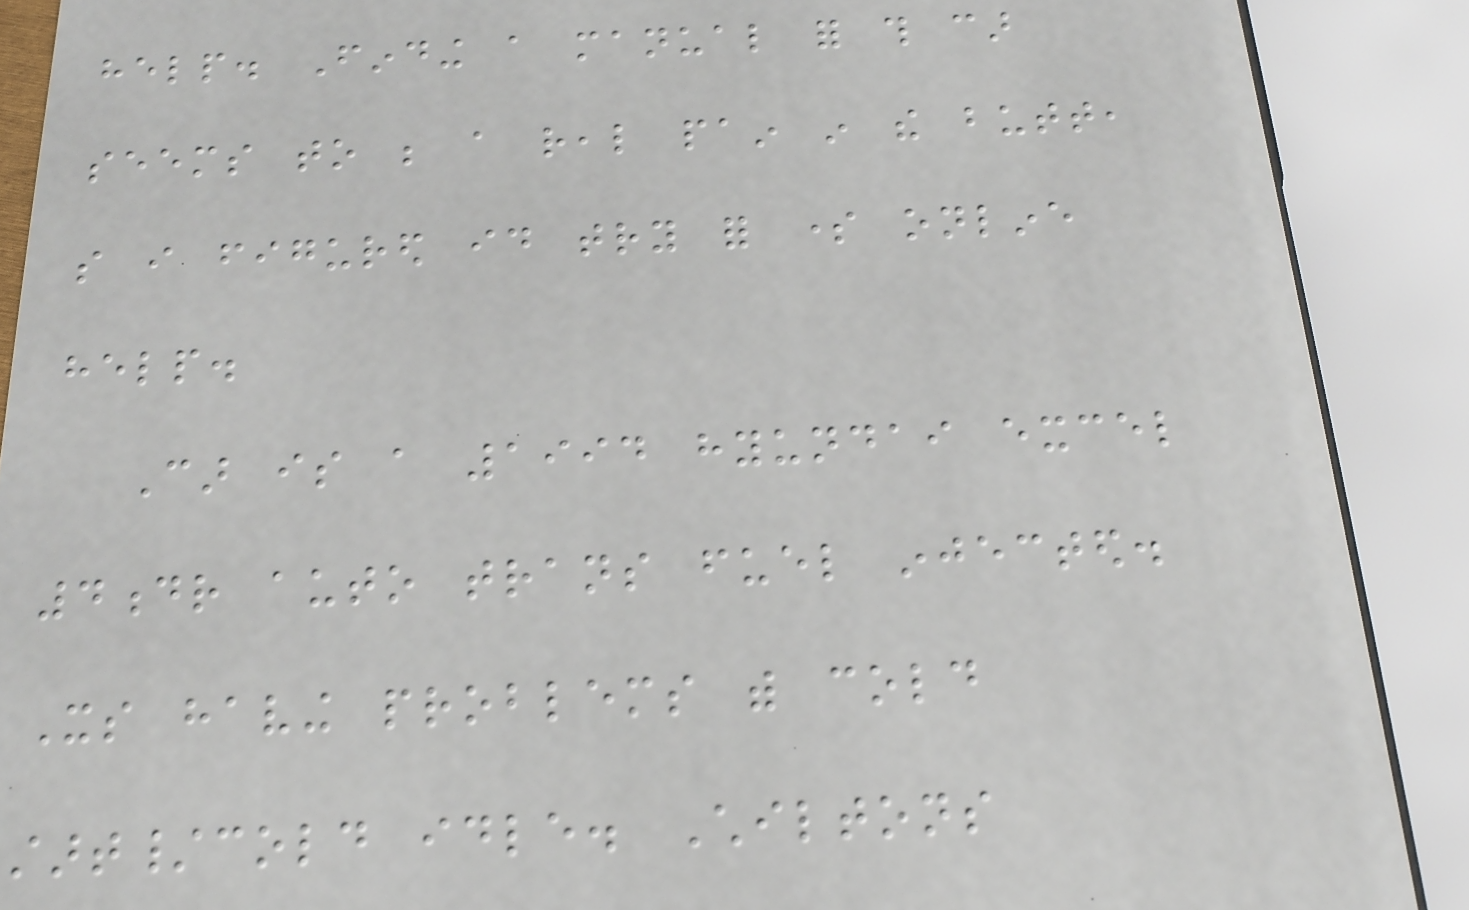help. Finding a manual for this car
seems to be a real pain in the butt,
so i figured id try for some online
help.
Car is a 1994 hyundai excel
4dr auto trans fuel injected.
Its having problems with cold
start/cold idle. Chiltons
